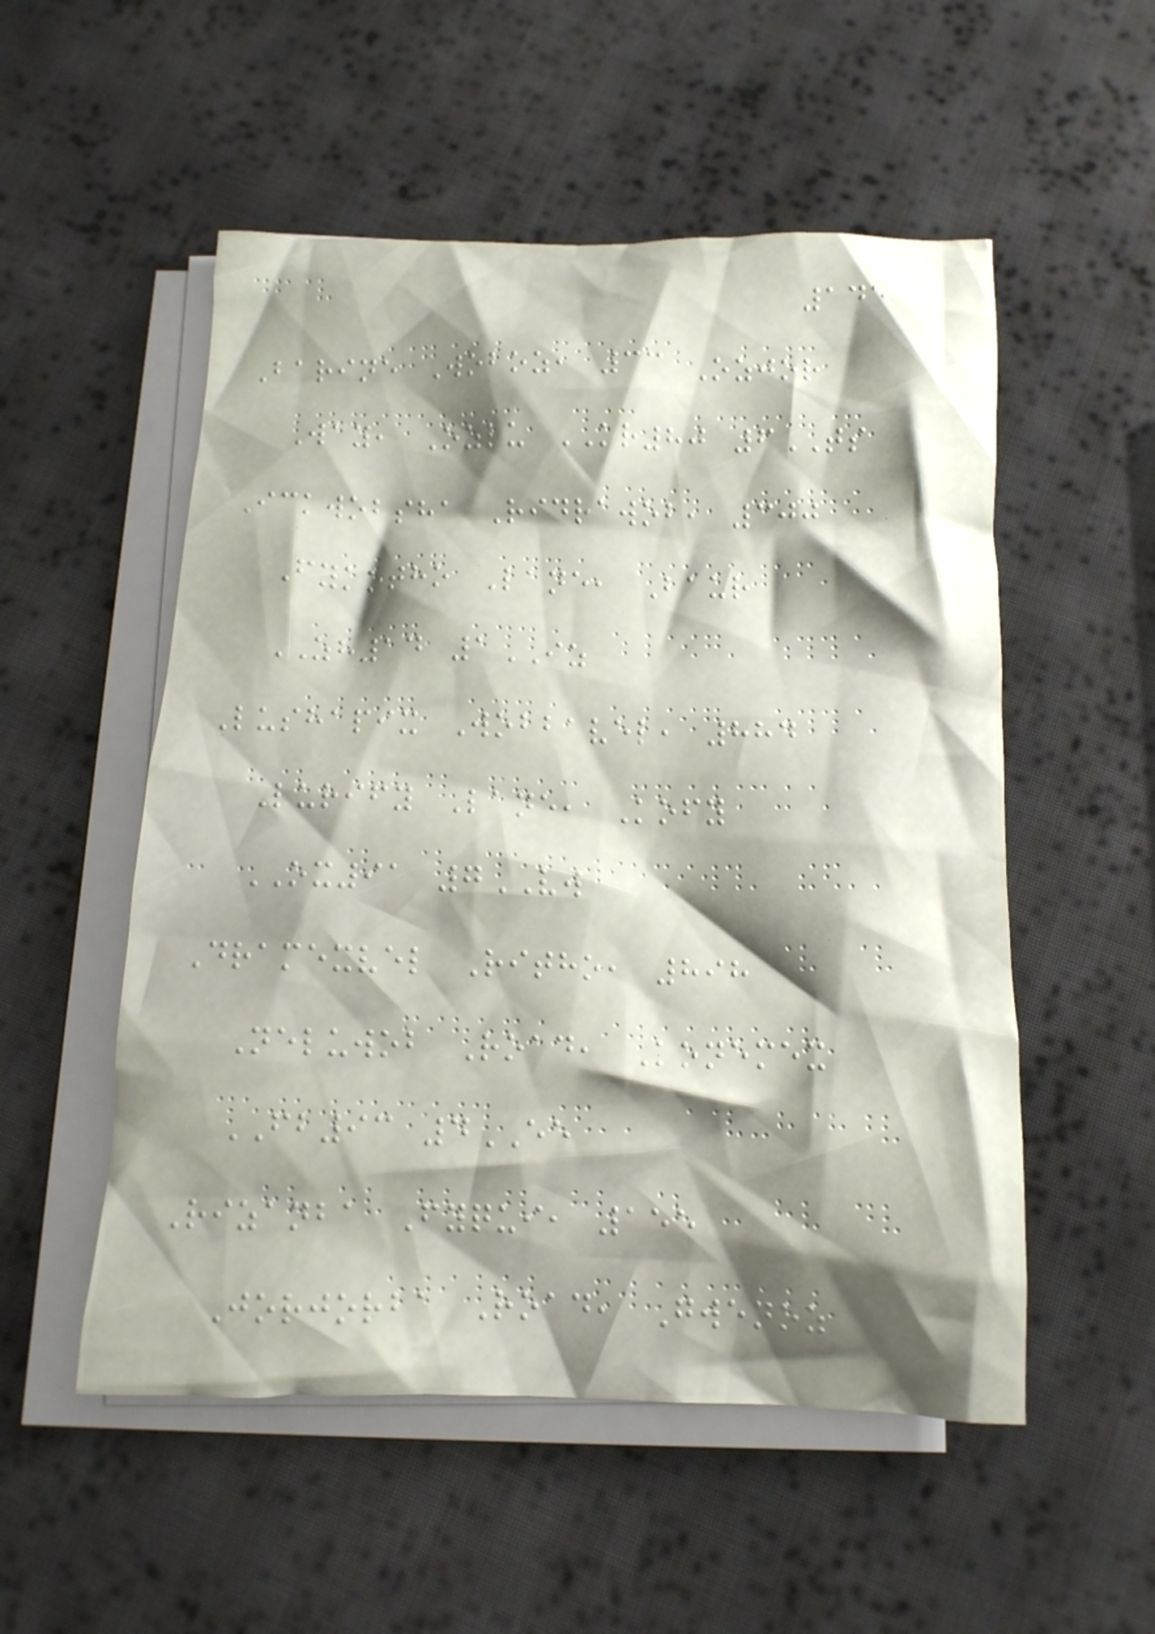145
Barine Woboz, 33 Ozjor
Way, Ozlu KR80 6TS
Ickwobsha Ridrawob, 300
Fykotho Lane, Baur
ZH14 1IZ
Lushapix Wobbavel, 884
Lurify Lane, Kofy
OX91 7VW
Dramexvel Ritho, 898
Neluwob Road, Konemex
FB93 4EE
Rizanba Fyqui, 155
Jorjorba Road, Gwenoz
